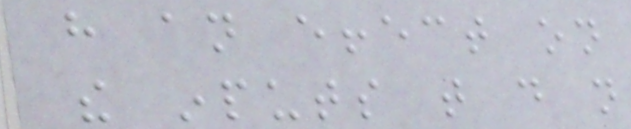have an effect on
the inputs that do not
